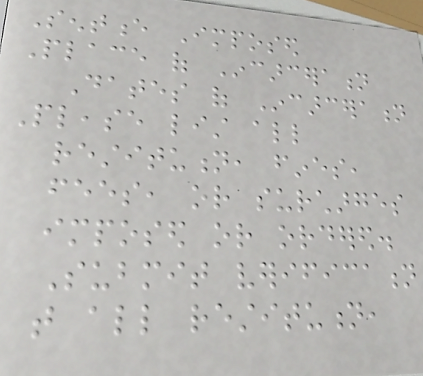Sentence Imposed
Place of Incarceration
Dates of Incarceration
Please list all
restitution, fines,
fees, or surcharges
imposed or ordered.
Submit verification
that all restitution,
